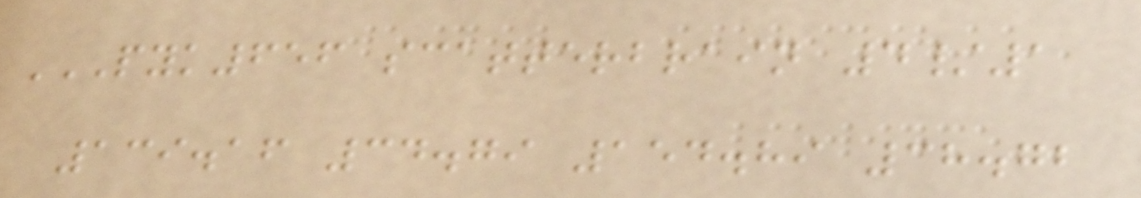PYK656 SCATTERBRAIN 4/1
139.16 34.79 154.89 38.72
